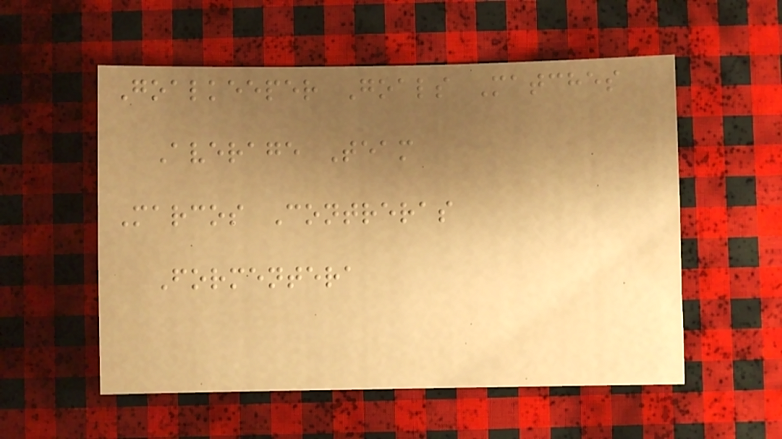Goalkeeper Goals Matches
Average Team
Marcos Contreras
Formentera
